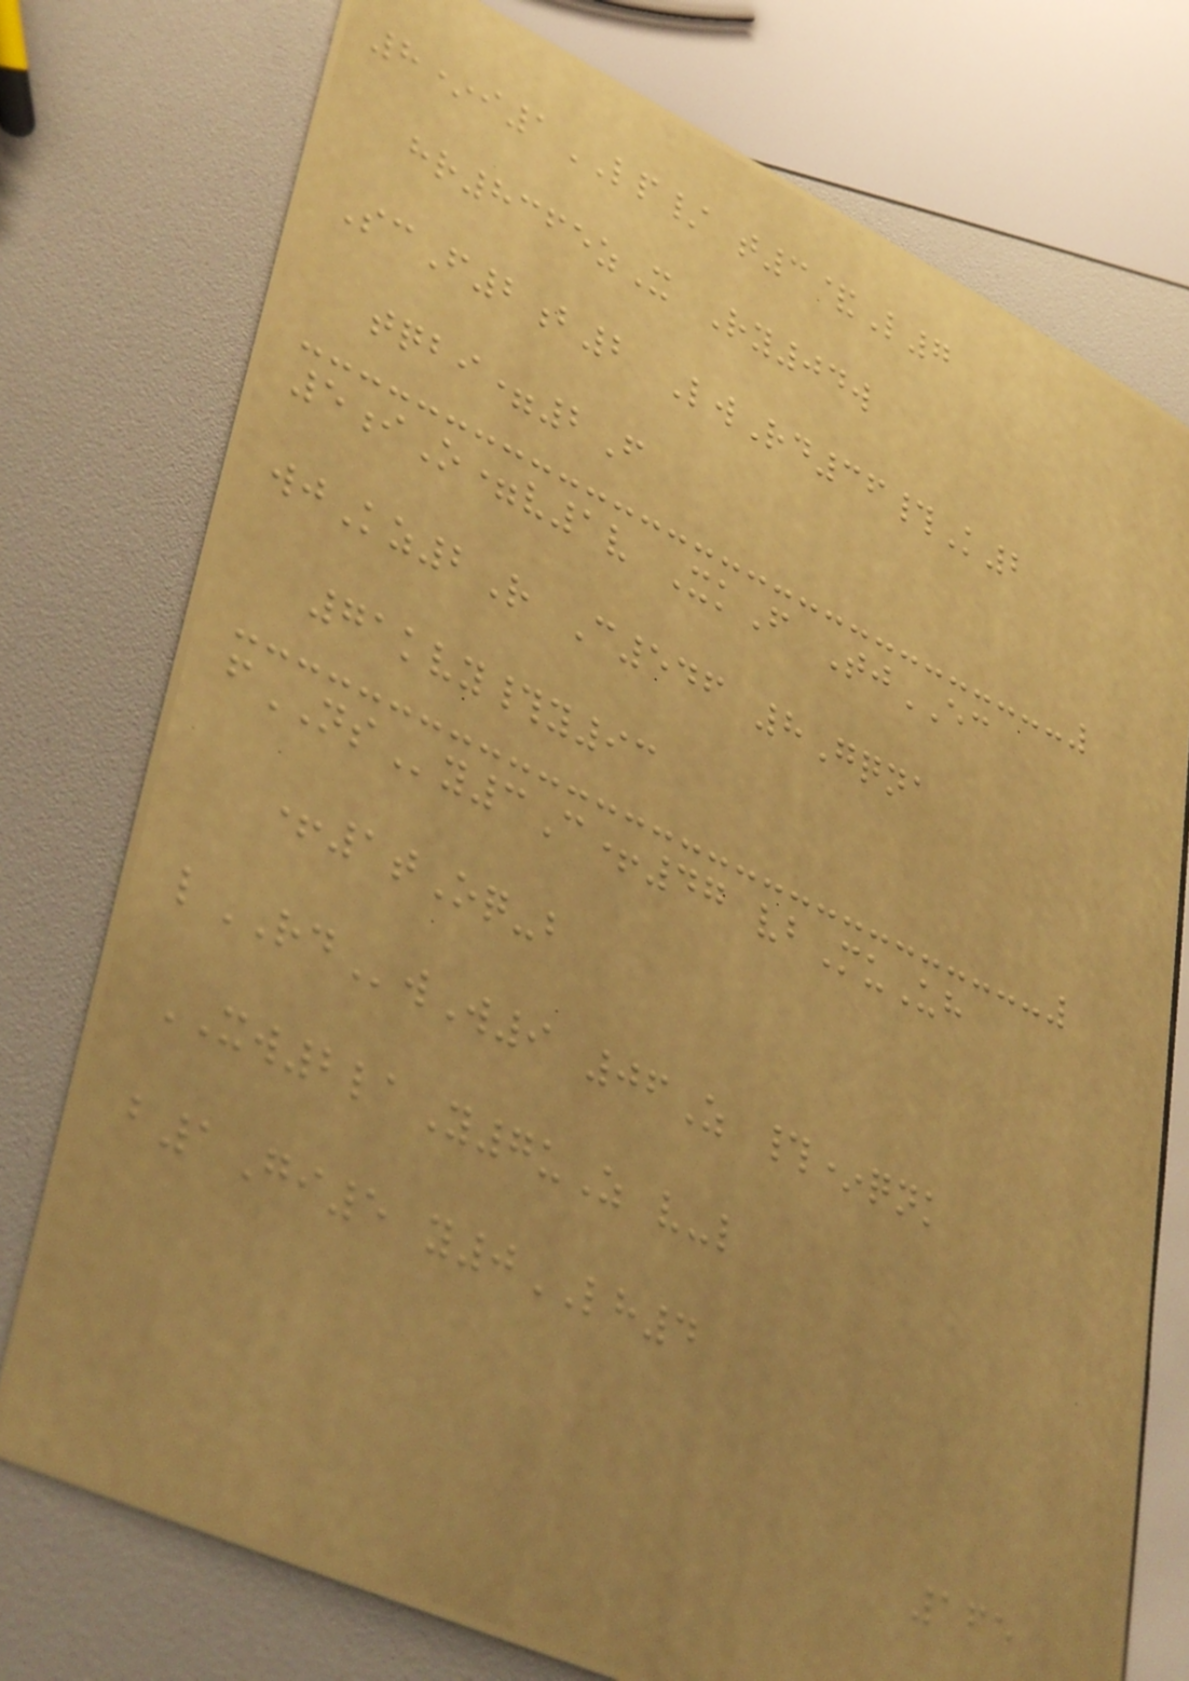8*i1LP/ t3&L7
hr8365zX Ry04w
ScF2b2 LwRd36#K2
tqbi=2F
5iO=v1v XkF TjEC
wjKz2R C546 8Gqna
71kvy#y93
fNSy3C+47 vbMuUh
+1tOq-b
lRDwW9 06Z #*qnk
XW2laY7uZ v-l
b1Gi5 y0LH4
165
